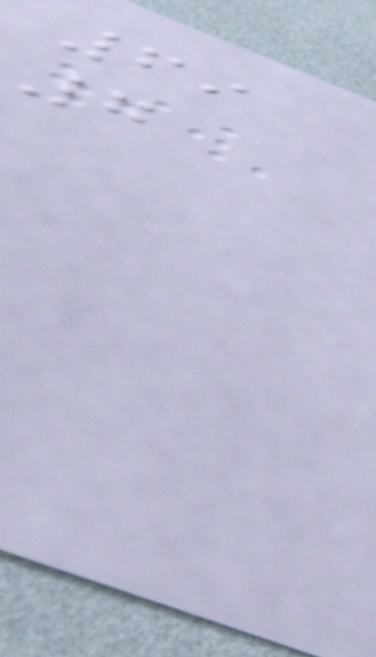69
7
